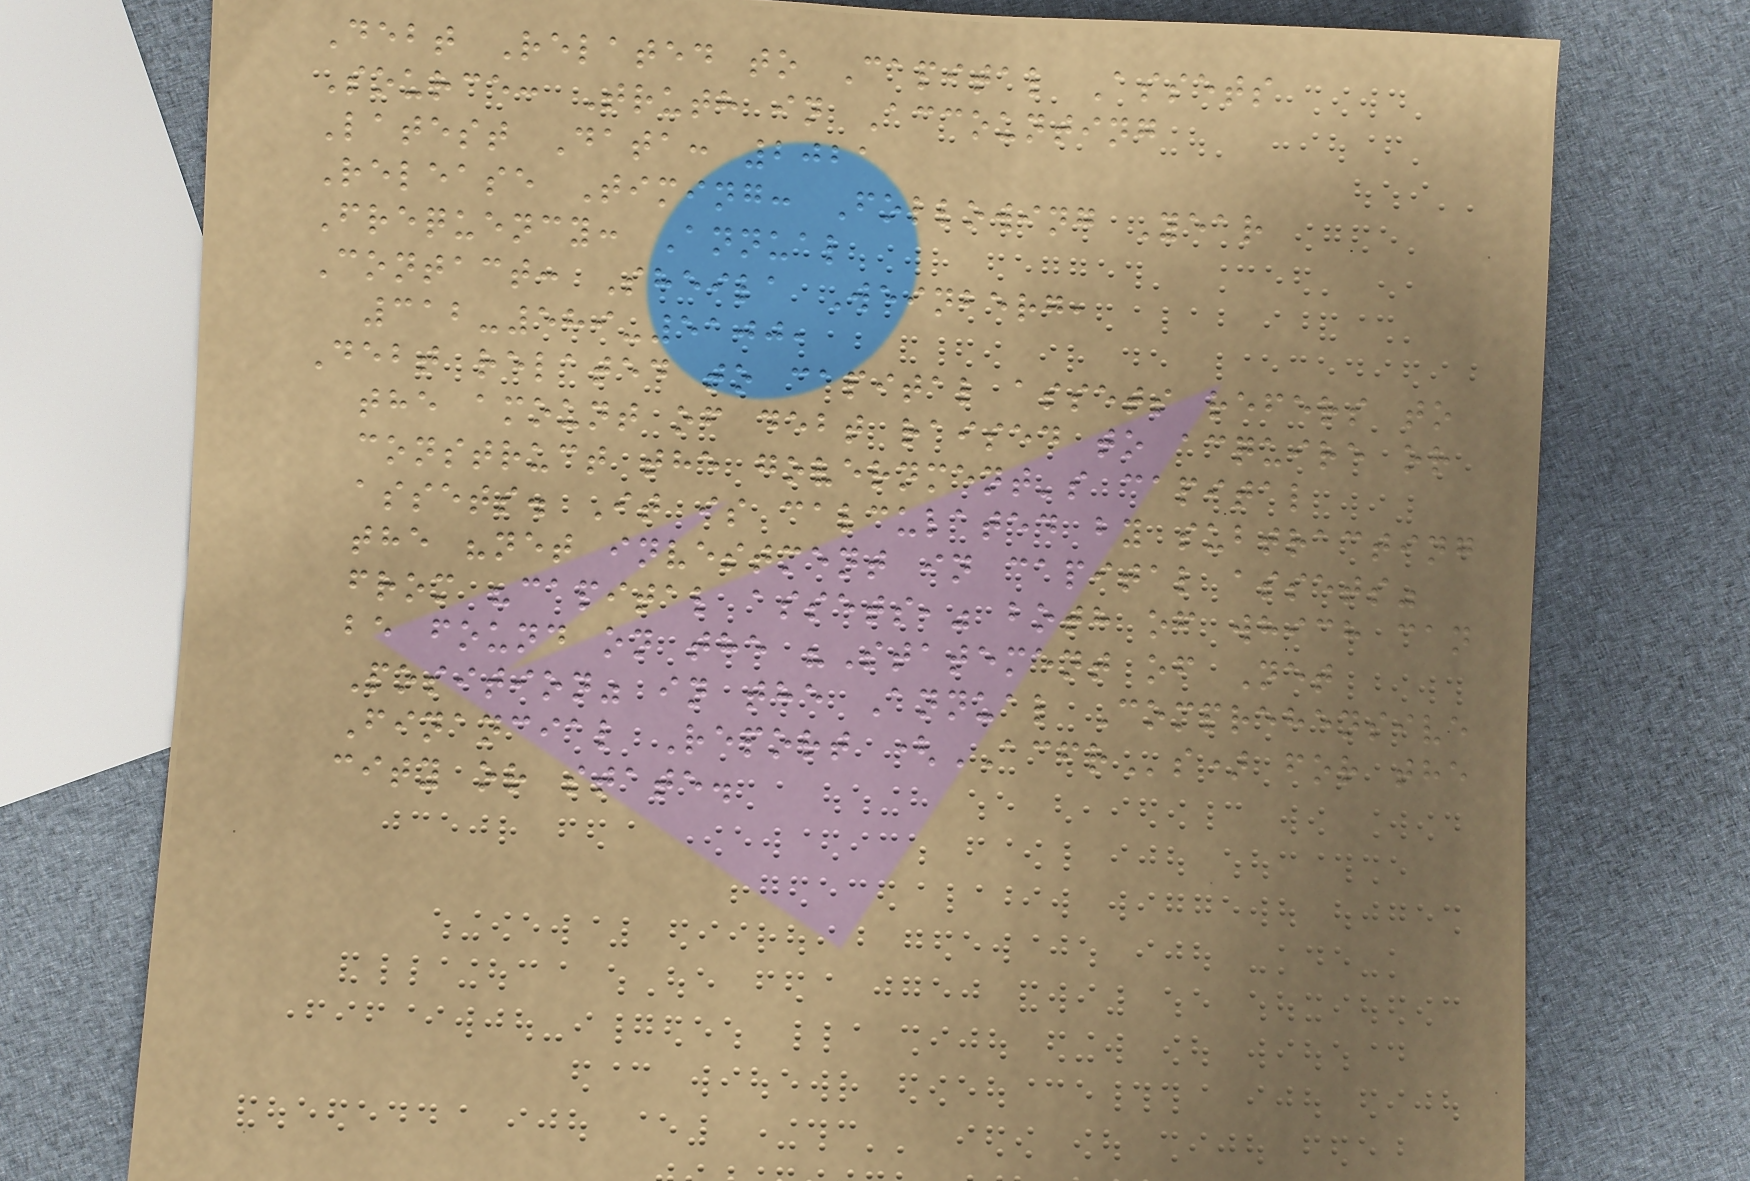Debt Related to Capital Assets
Source: Truth in Accounting
Latest Data: 2021
Release Timing: Following Year
Frequency: Annual
Contact: Sheila Weinberg,
312-589-5100,
Debt related to capital assets refers to
the amount of debt raised to acquire or
construct the government's capital
assets. It is calculated by subtracting
the "net investment in capital assets"
from "capital assets," both of which can
be found on the "Statement of Net
Position" in the Annual Comprehensive
Financial Report (ACFRs) for the
city or state.
